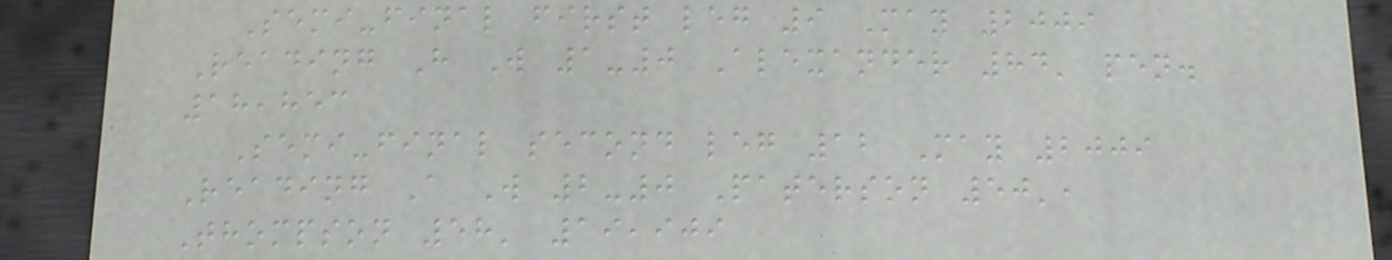Semi-final first leg 9 May 2009
Reading H W 1-0 Alexander 84' pen.
18,853
Semi-final second leg 12 May 2009
Reading A W 2-0 Paterson 50',
Thompson 58' 19,909
